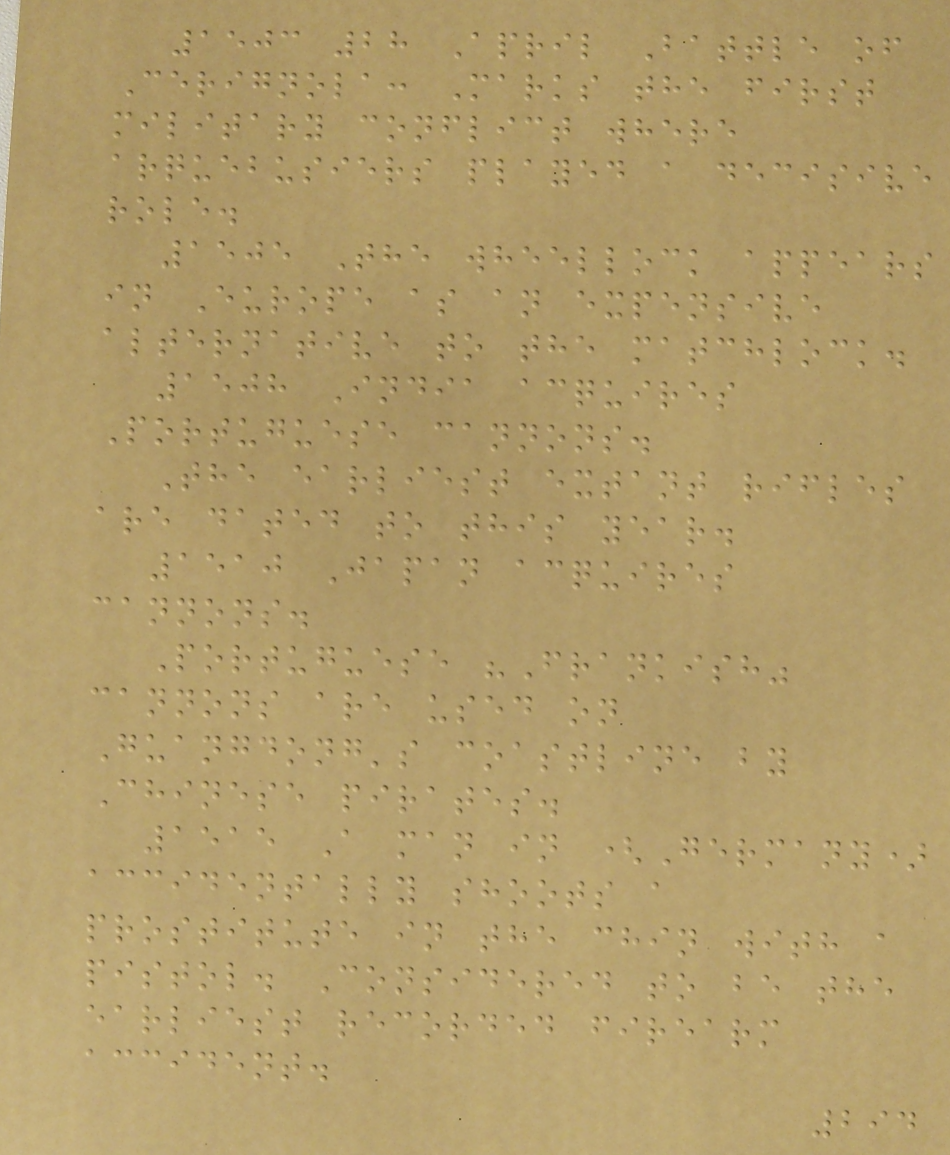1503 28 April Battle of
Cerignola: Marks the first
military conflict where
arquebusiers played a decisive
role.
1505 The wheellock appears
in Europe as an expensive
alternative to the matchlock.
1508 India acquires
Portuguese cannons.
The earliest extant rifles
are dated to this year.
1510 Japan acquires
cannons.
Portuguese "Frankish"
cannons are used on
Guangdong's coastline by
Chinese pirates.
1515 A man in (Germany)
accidentally shoots a
prostitute in the chin with a
pistol. Considered to be the
earliest recorded firearm
accident.
294
